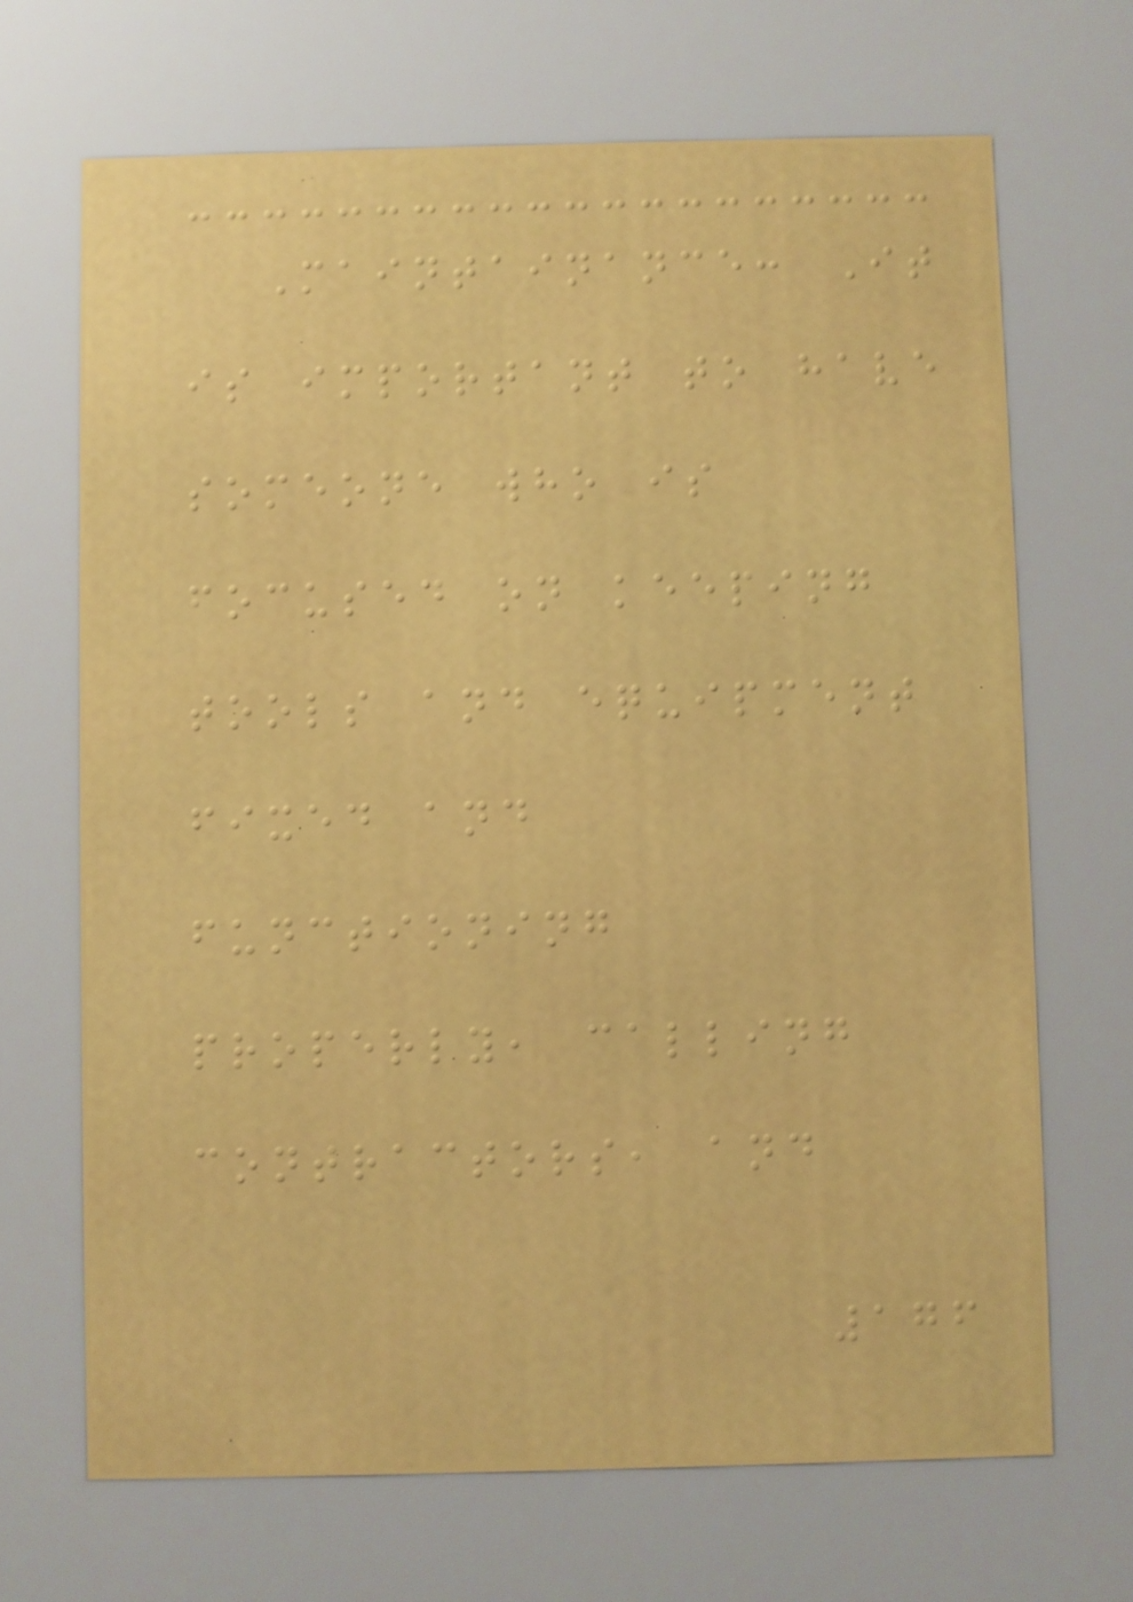Maintainance: It
is important to have
someone who is
focused on keeping
tools and equipment
fixed and
functioning
properly, calling
contractors, and
176
